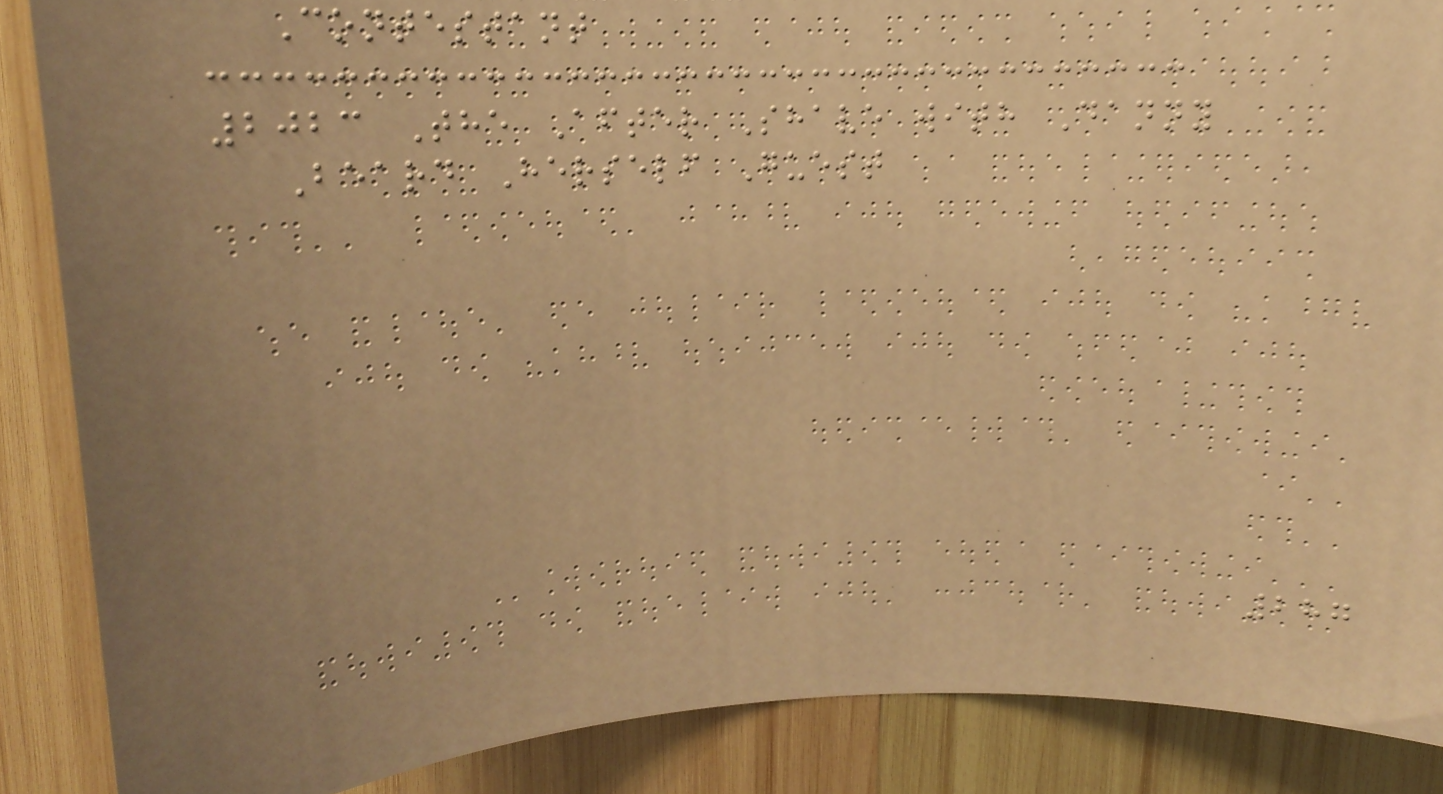Contestant
2023 The After Shave with Danny
Beard Herself Guest
287
